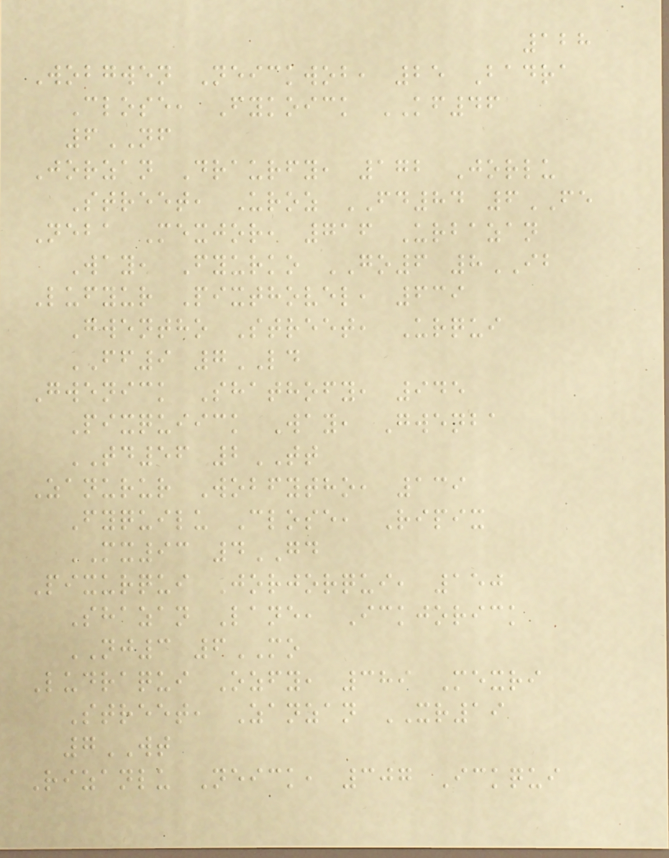128
Wobgwen Neickwob, 25 Badra
Close, Fykoick KF46
6NF
Jorzan Draurfy, 172 Jorlu
Street, Uroz FD84 6FE
Neba Mexjor, 716 Urbazan
Way, Fyurko GO6 8IB
Lufyur Pixthovel, 639
Gwentho Street, Urqui
FF9 7LD
Gwenick Shathofy, 945
Pixquiick Way, Gwenba
TD56 2TT
Zanurur Wobfytho, 139
Fyquilu Close, Ripix
MX93 4GD
Pixurqui Jorjorqui, 150
Shazan Lane, Ickjorick
NJ3 6MO
Ludraqui Ozfy, 389 Mexri
Street, Zanzan XR19
7WT
Rizanlu Neick, 307 Ickqui
